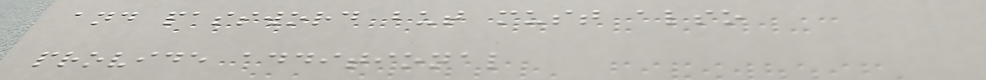and password but must also
provide additional
